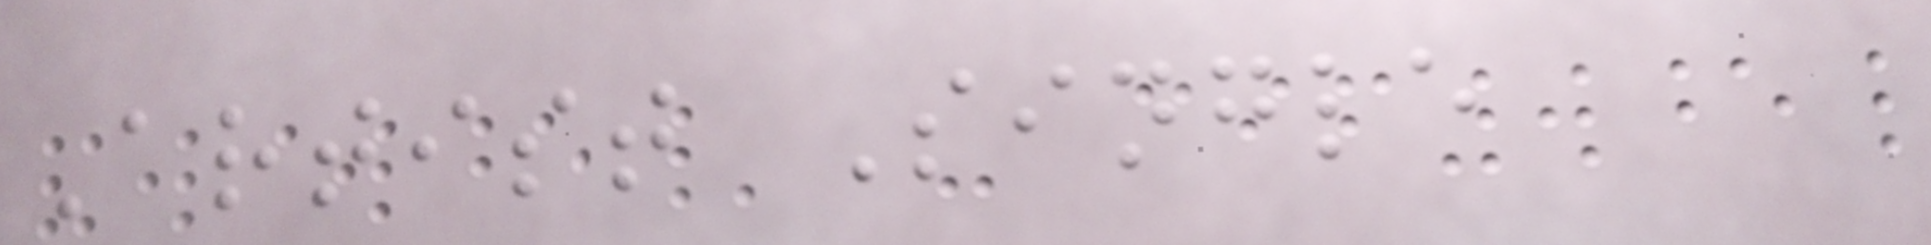Artist Single
